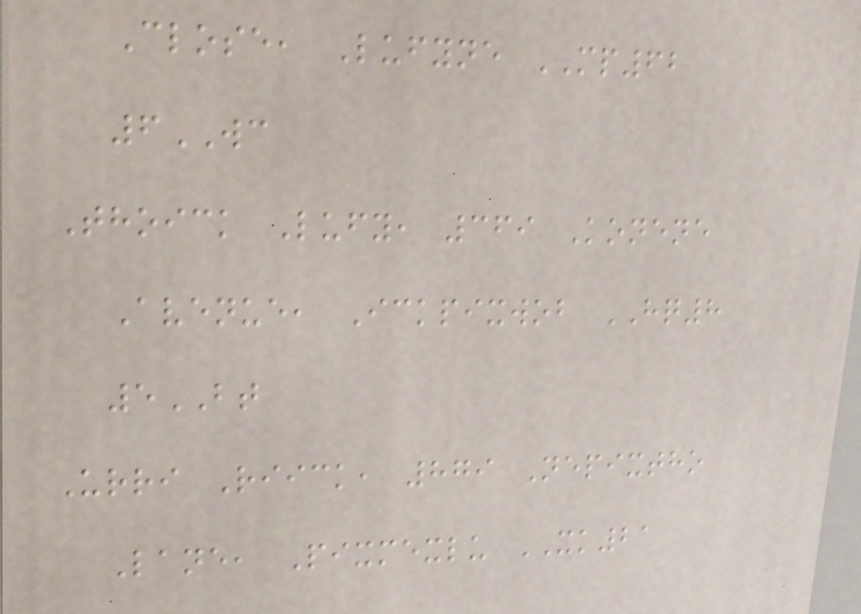Close, Lufyne MP62
6WC
Thoick Lufy, 369 Konene
Avenue, Ickpixwob HQ8
5BT
Urri Riick, 879 Nepixtho
Lane, Pixmexlu XK21
